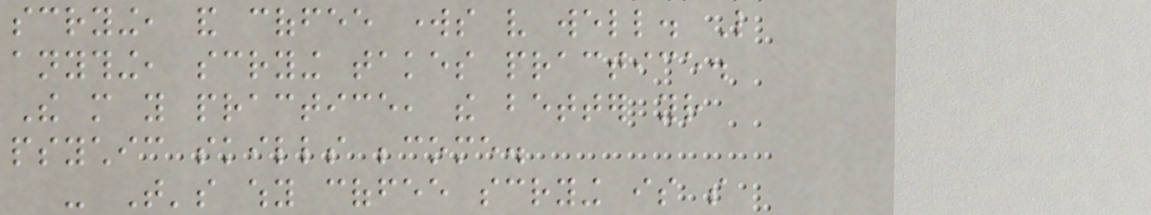scrying, and coffee works very well. Like
anything, scrying takes practice.
The more you practice, the better your
psychic skills become.
- That's why coffee scrying is so
